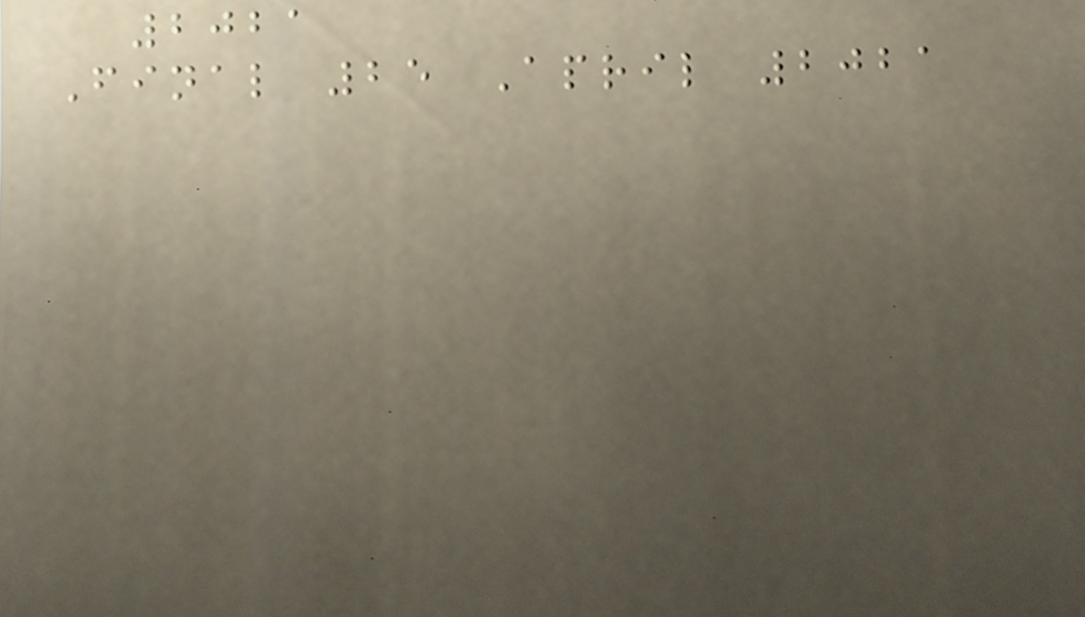2021
Final 25 April 2021
